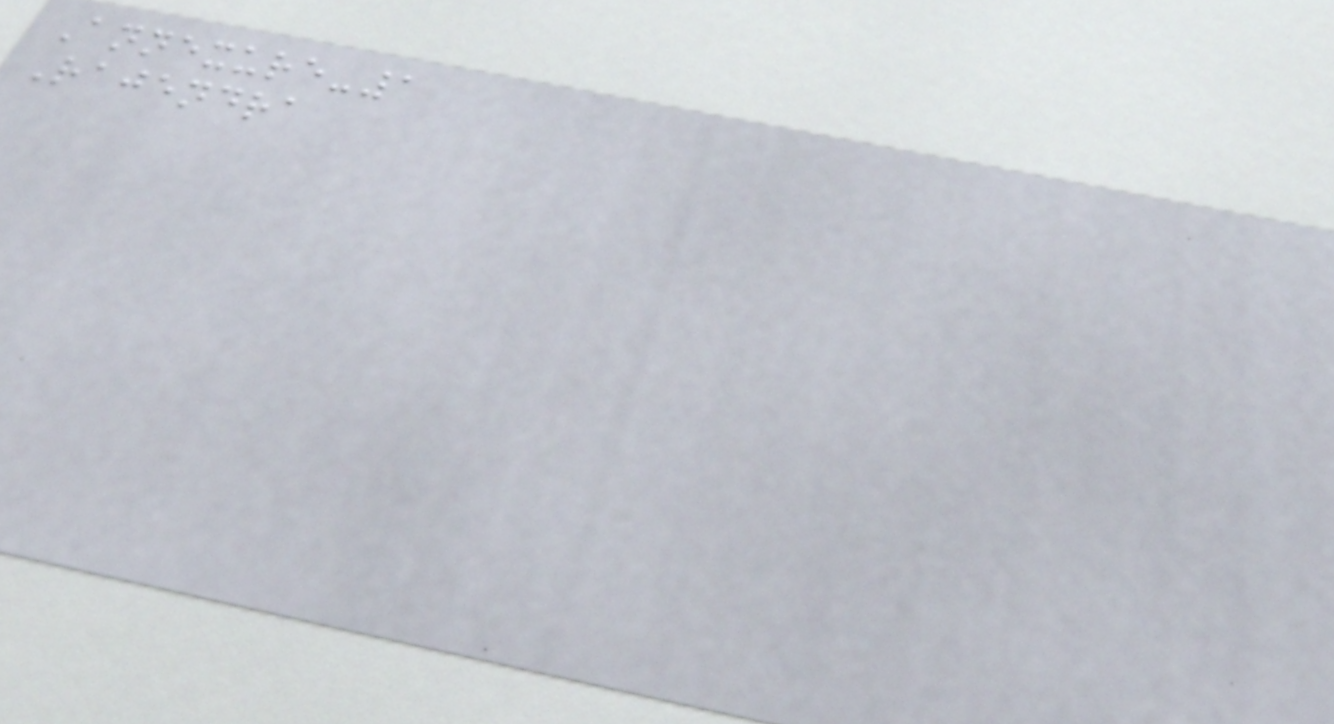Annexure-1
Rajendra
